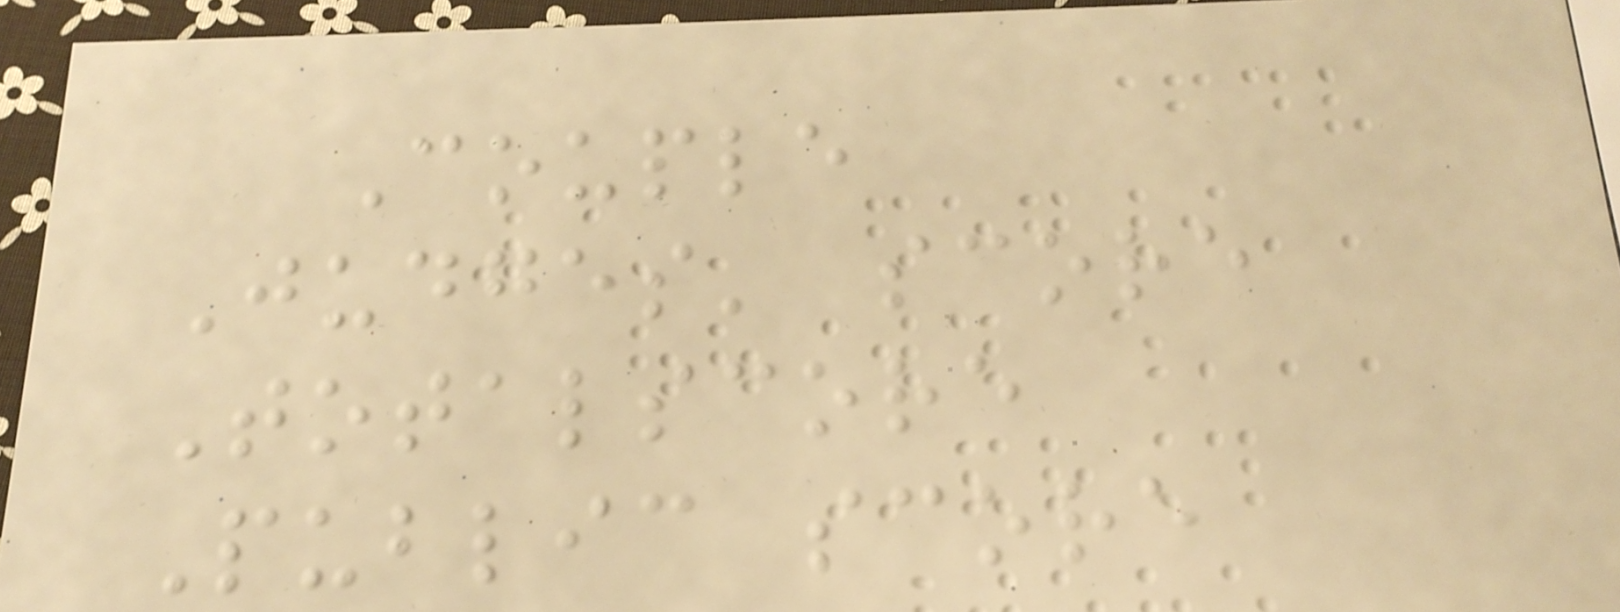Couple
Judges' score
Totalscore
Public score
